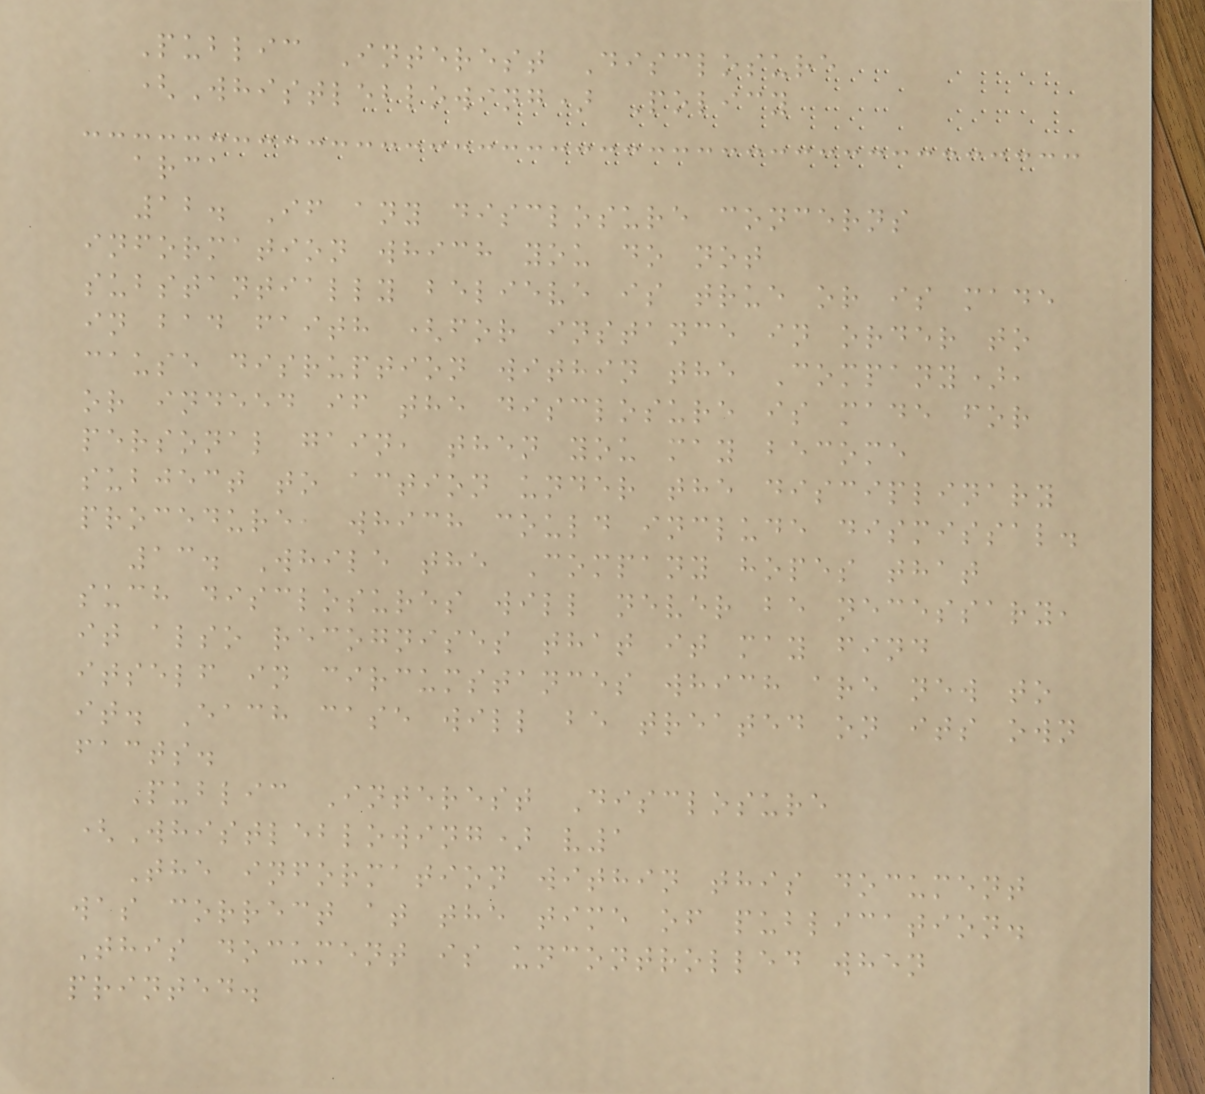Public Interest Disclosure
(Whistleblowing) Policy
arca
12. If any disclosure concerns
information which you do not
substantially believe is true or is made
in bad faith (for instance in order to
cause disruption within the Company),
or indeed if the disclosure is made for
personal gain, then you may become
subject to action under the disciplinary
procedure, which could include dismissal.
13. While the Company hopes that
such disclosures will never be necessary,
it also recognises that it may find
itself in circumstances which are new to
it. Each case will be treated on its own
facts.
Public Interest Disclosure
(Whistleblowing) v1
The information within this document
was correct at the time of publication.
This document is uncontrolled when
printed.
